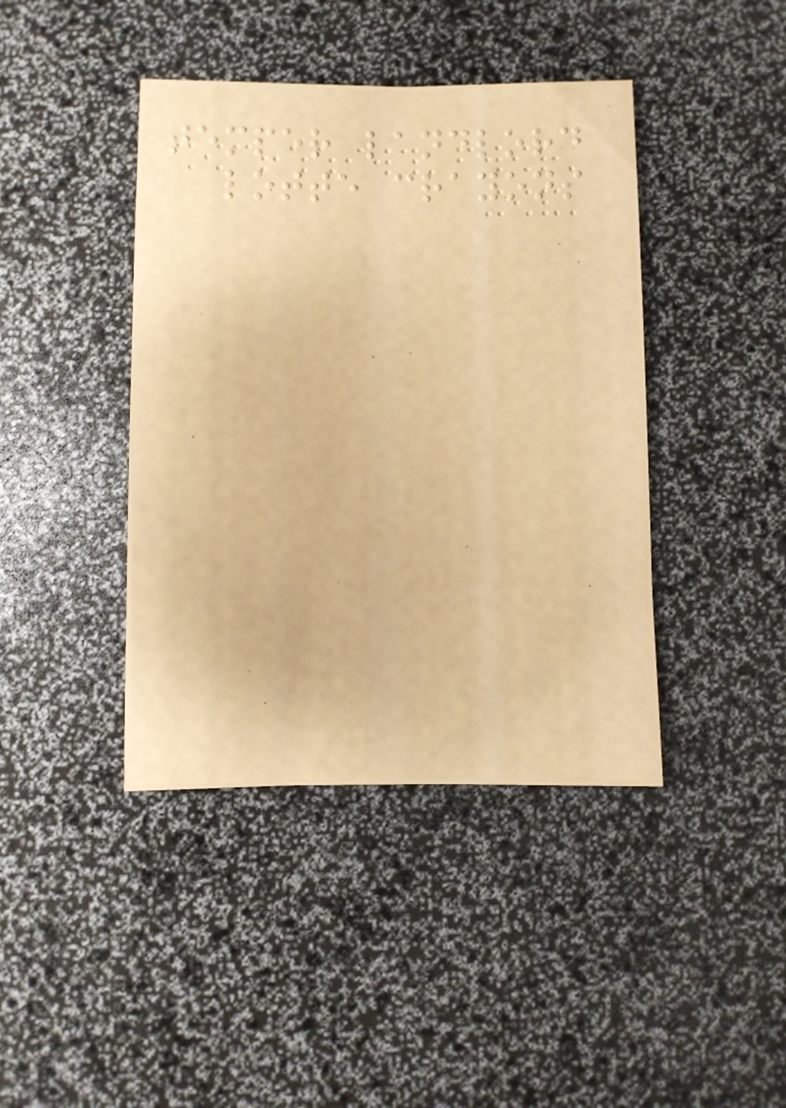temper landlord
lotte crayons
